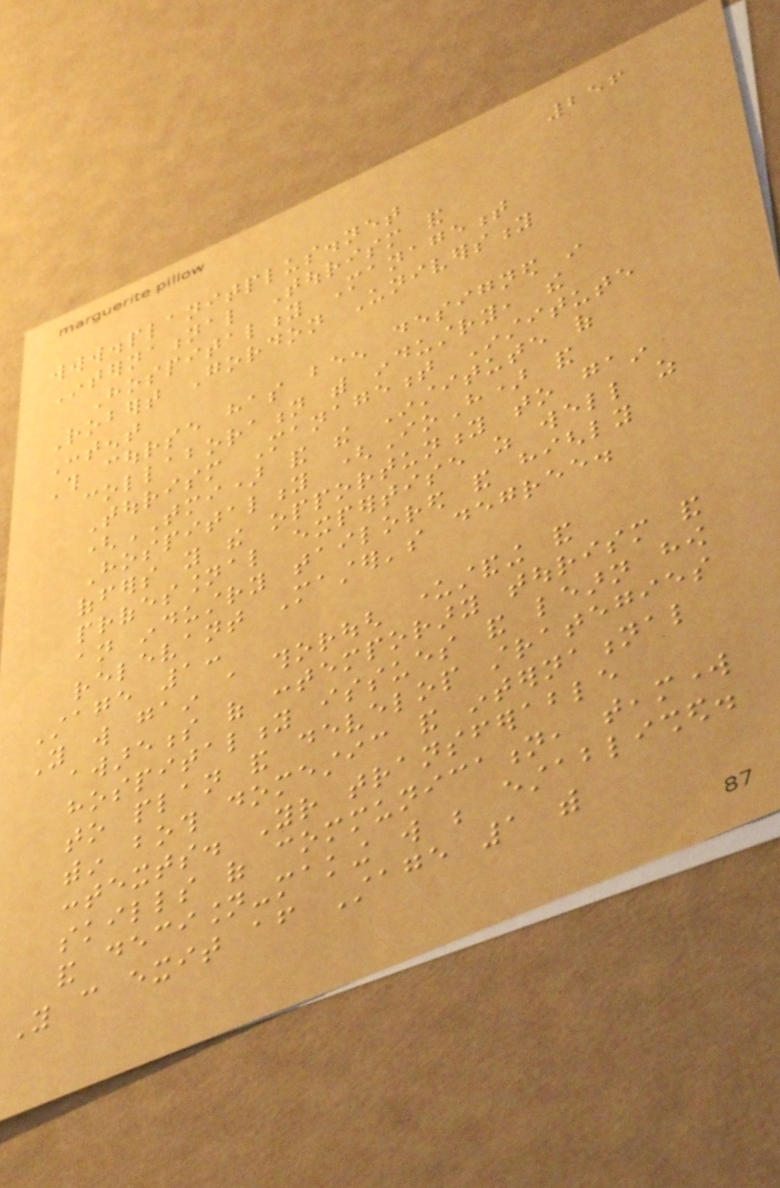256
www.planitplus.net
International Tourism and
Hospitality Management
Robert Gordon University
Content
This course has been designed in
collaboration with industry, the
Tourism Management Institute
(TMI) and the Institute of
Hospitality (IoH) and
offers you the opportunity to gain
professional expertise as well as
an industry tailored and highly
relevant Master's degree.
Stage 1:
You will gain a thorough understanding and
awareness of contemporary tourism and
hospitality issues and learn how
to plan and develop strategies
within both domestic and international
contexts. Your transferable
skills of communication, teamwork
and decision-making will be established.
You can exit after Stage 1 with
